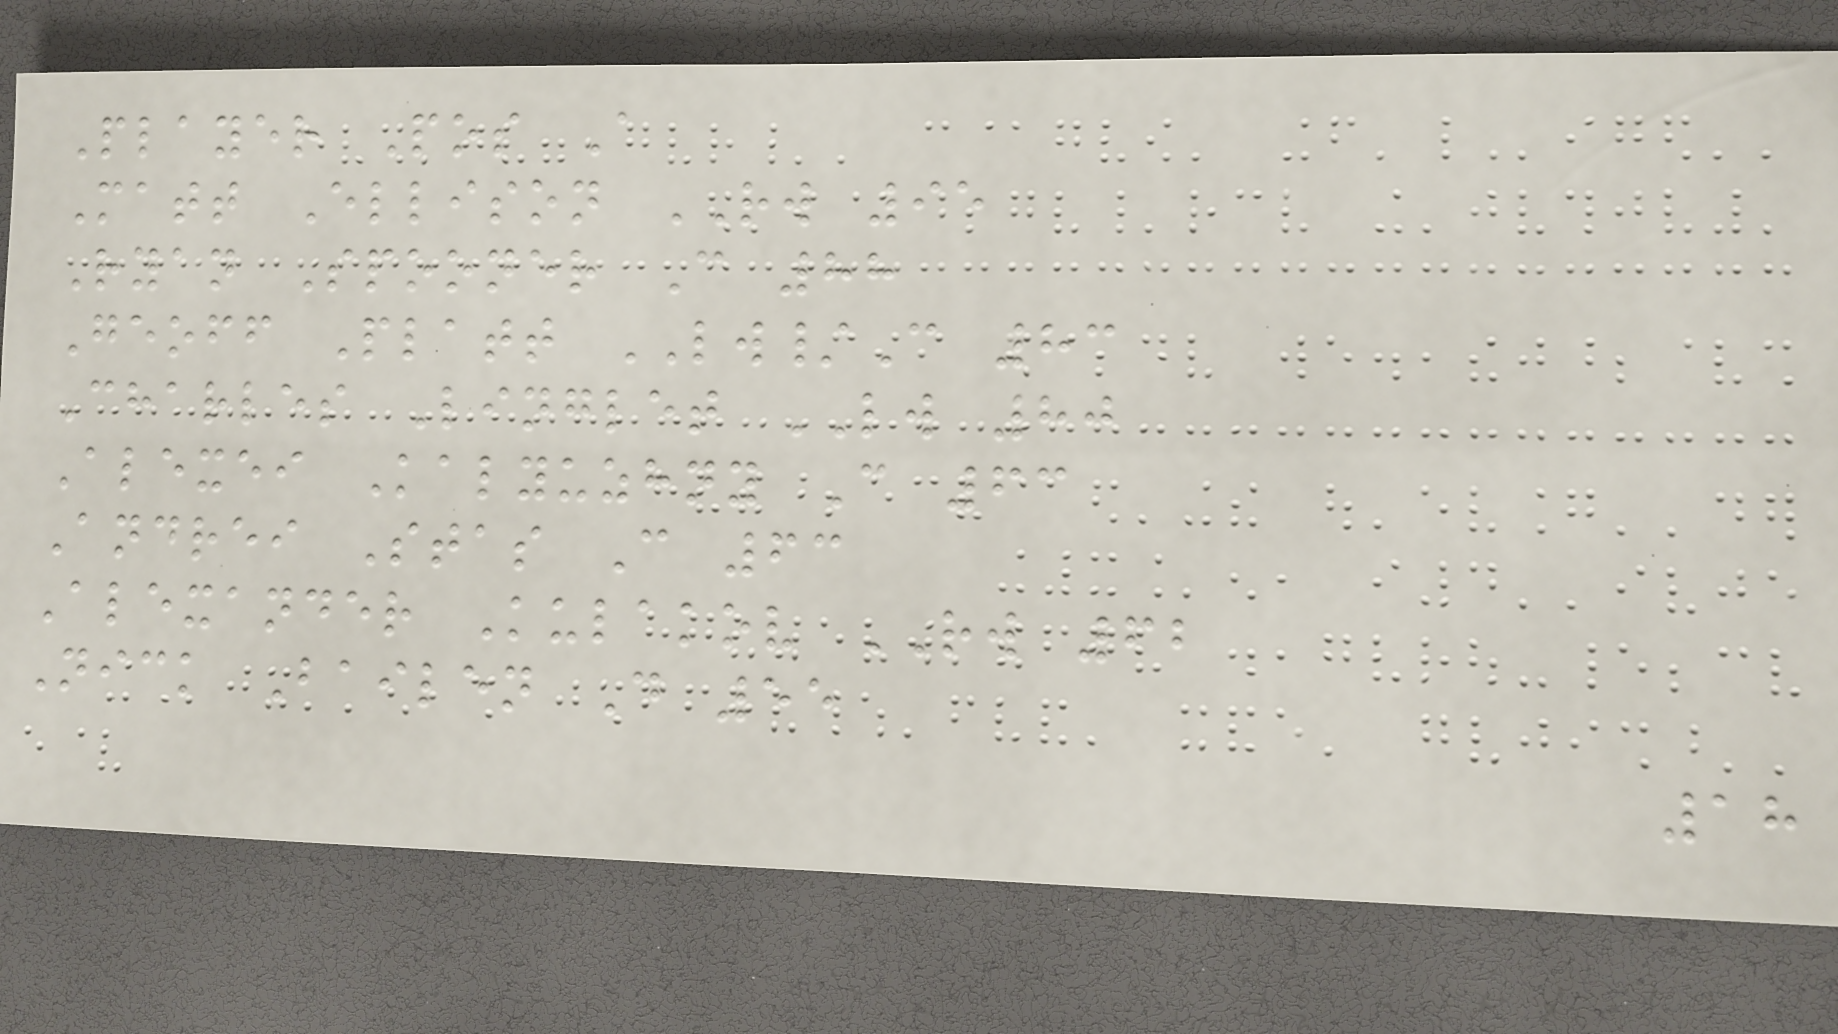Player Pos A
Matt Ellison RW 95
Ryan Spooner C 88
Geoff Platt LW/C 83
Charles Linglet LW 80
Alexei Kalyuzhny C 63
Andrei Stas C 63
Alexander Kulakov RW 62
Nick Bailen D 55
18
